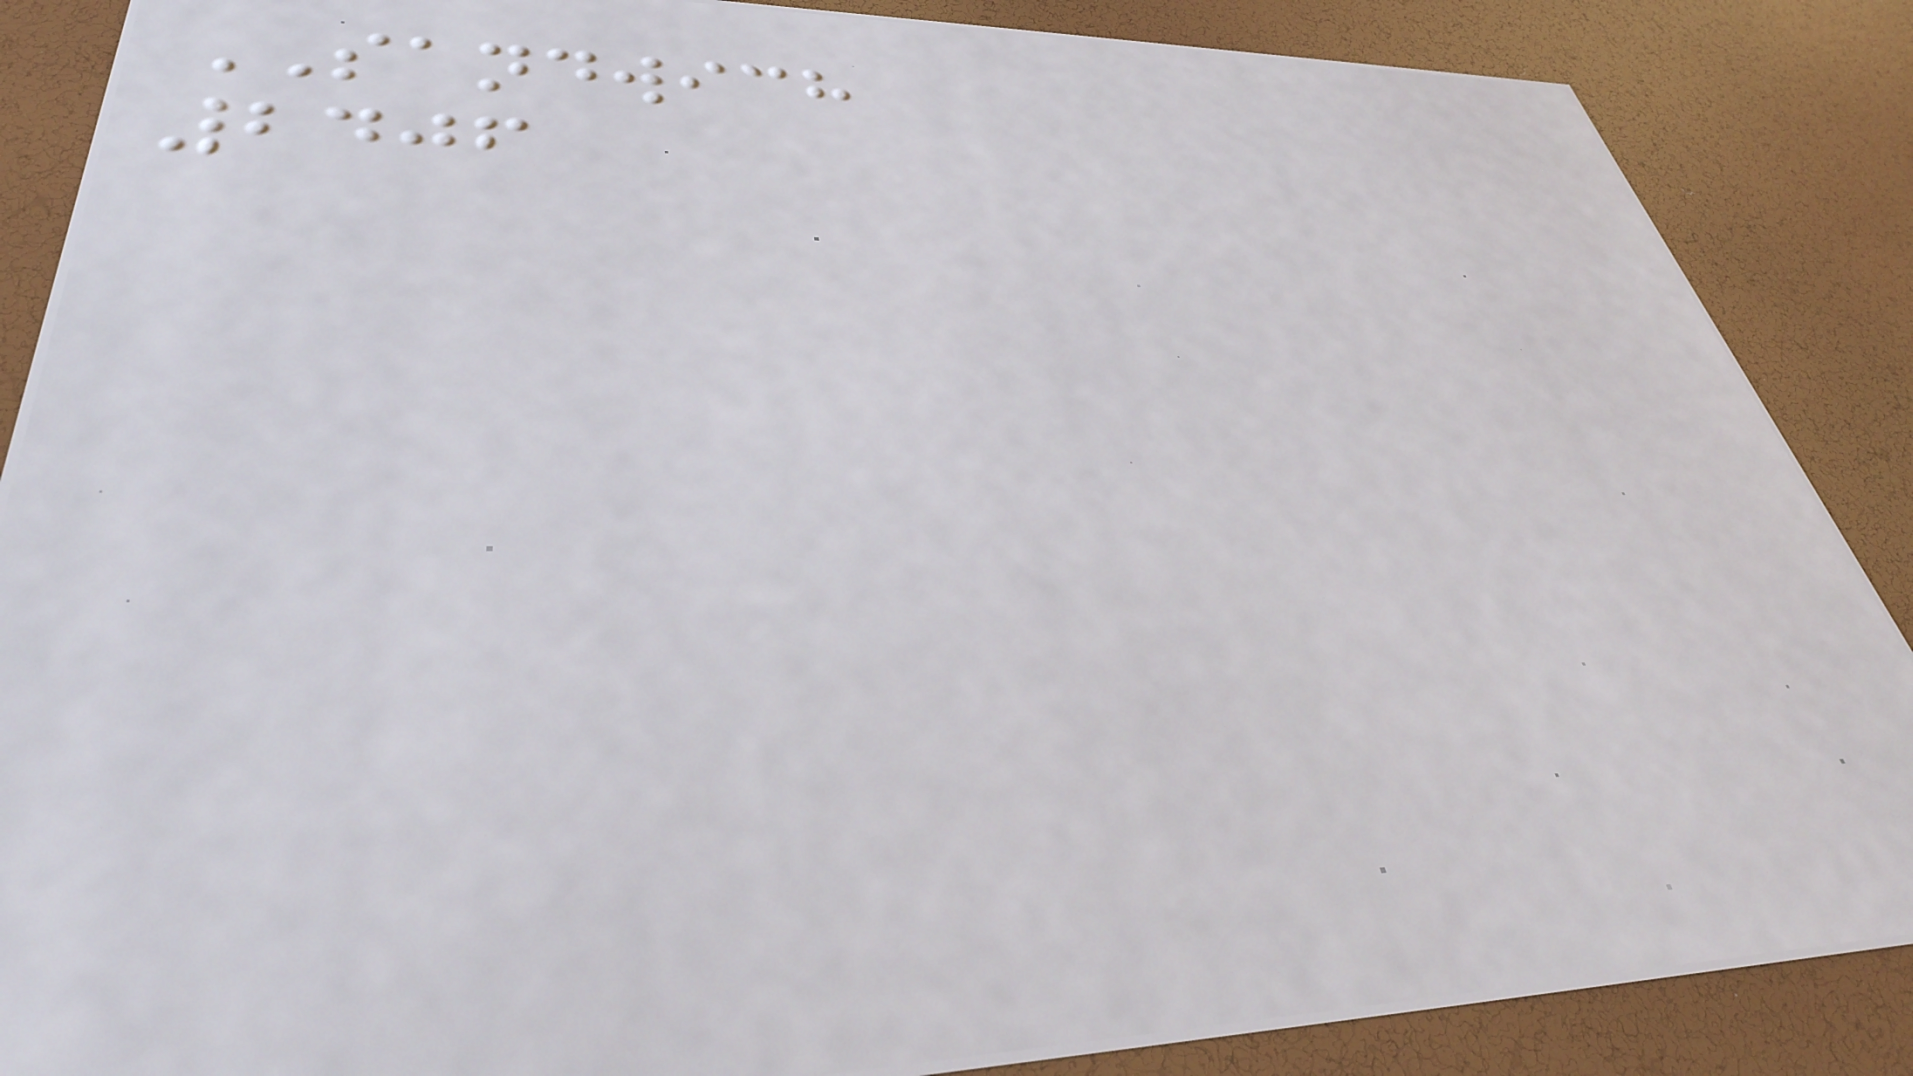SANDWICH
2406
